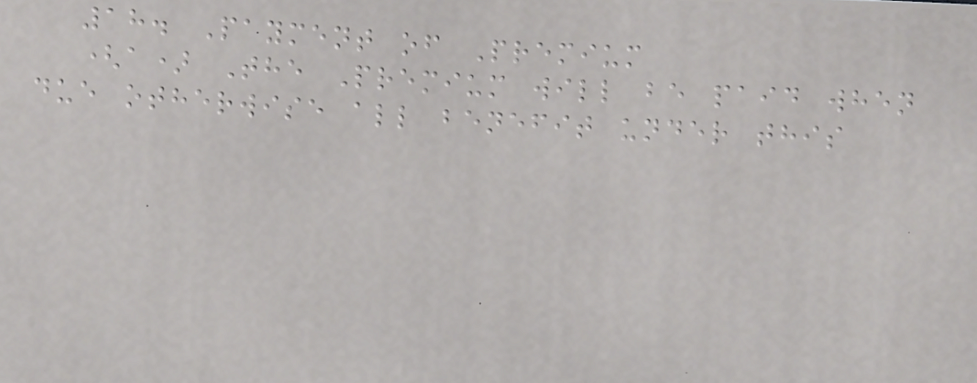18. Payment of Premium
(a) The Premium will be paid when
due otherwise all benefit under this
